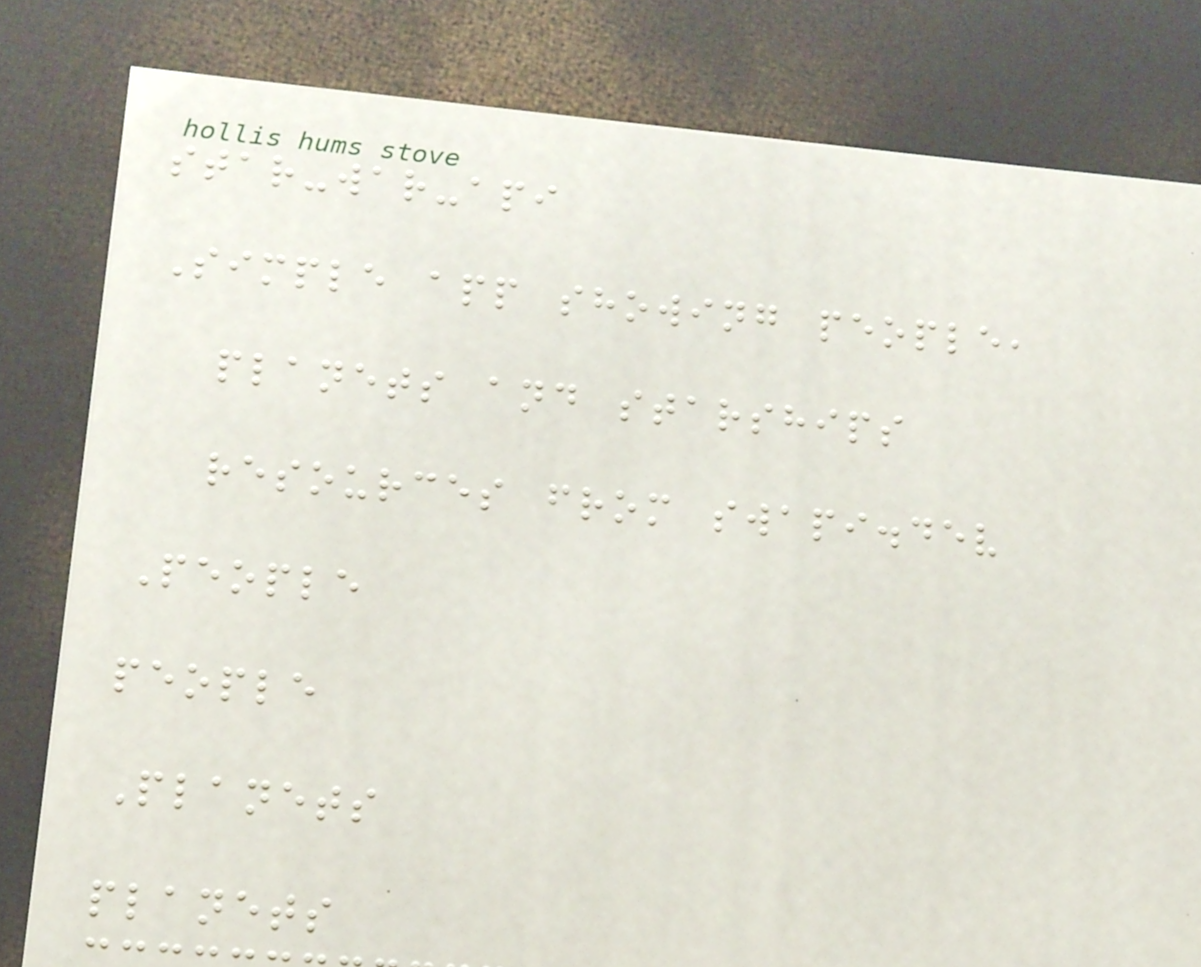star-war-api
Simple app showing people,
planets and starships
resources from swapi.dev
People
people
Planets
planets
